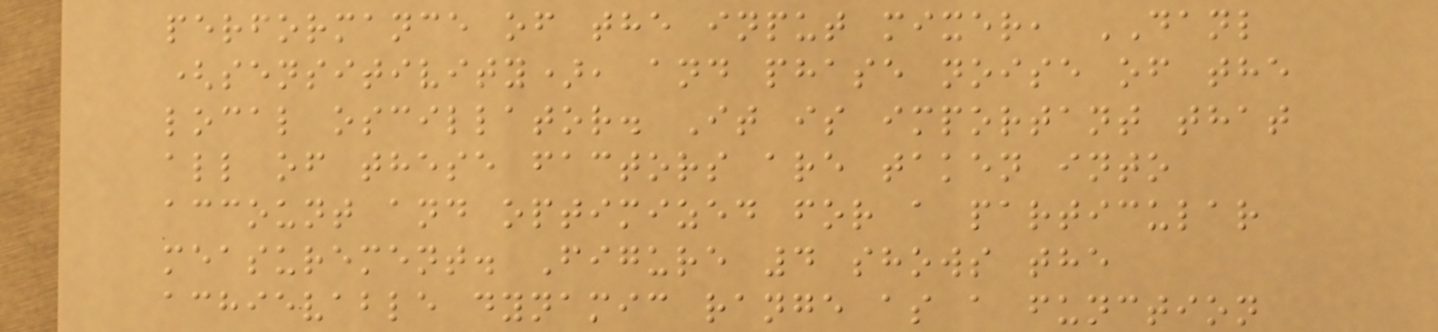performance of the input mixer, DANL
(sensitivity), and phase noise of the
local oscillator. It is important that
all of these factors are taken into
account and optimized for a particular
measurement. Figure 4 shows the
achievable dynamic range as a function
